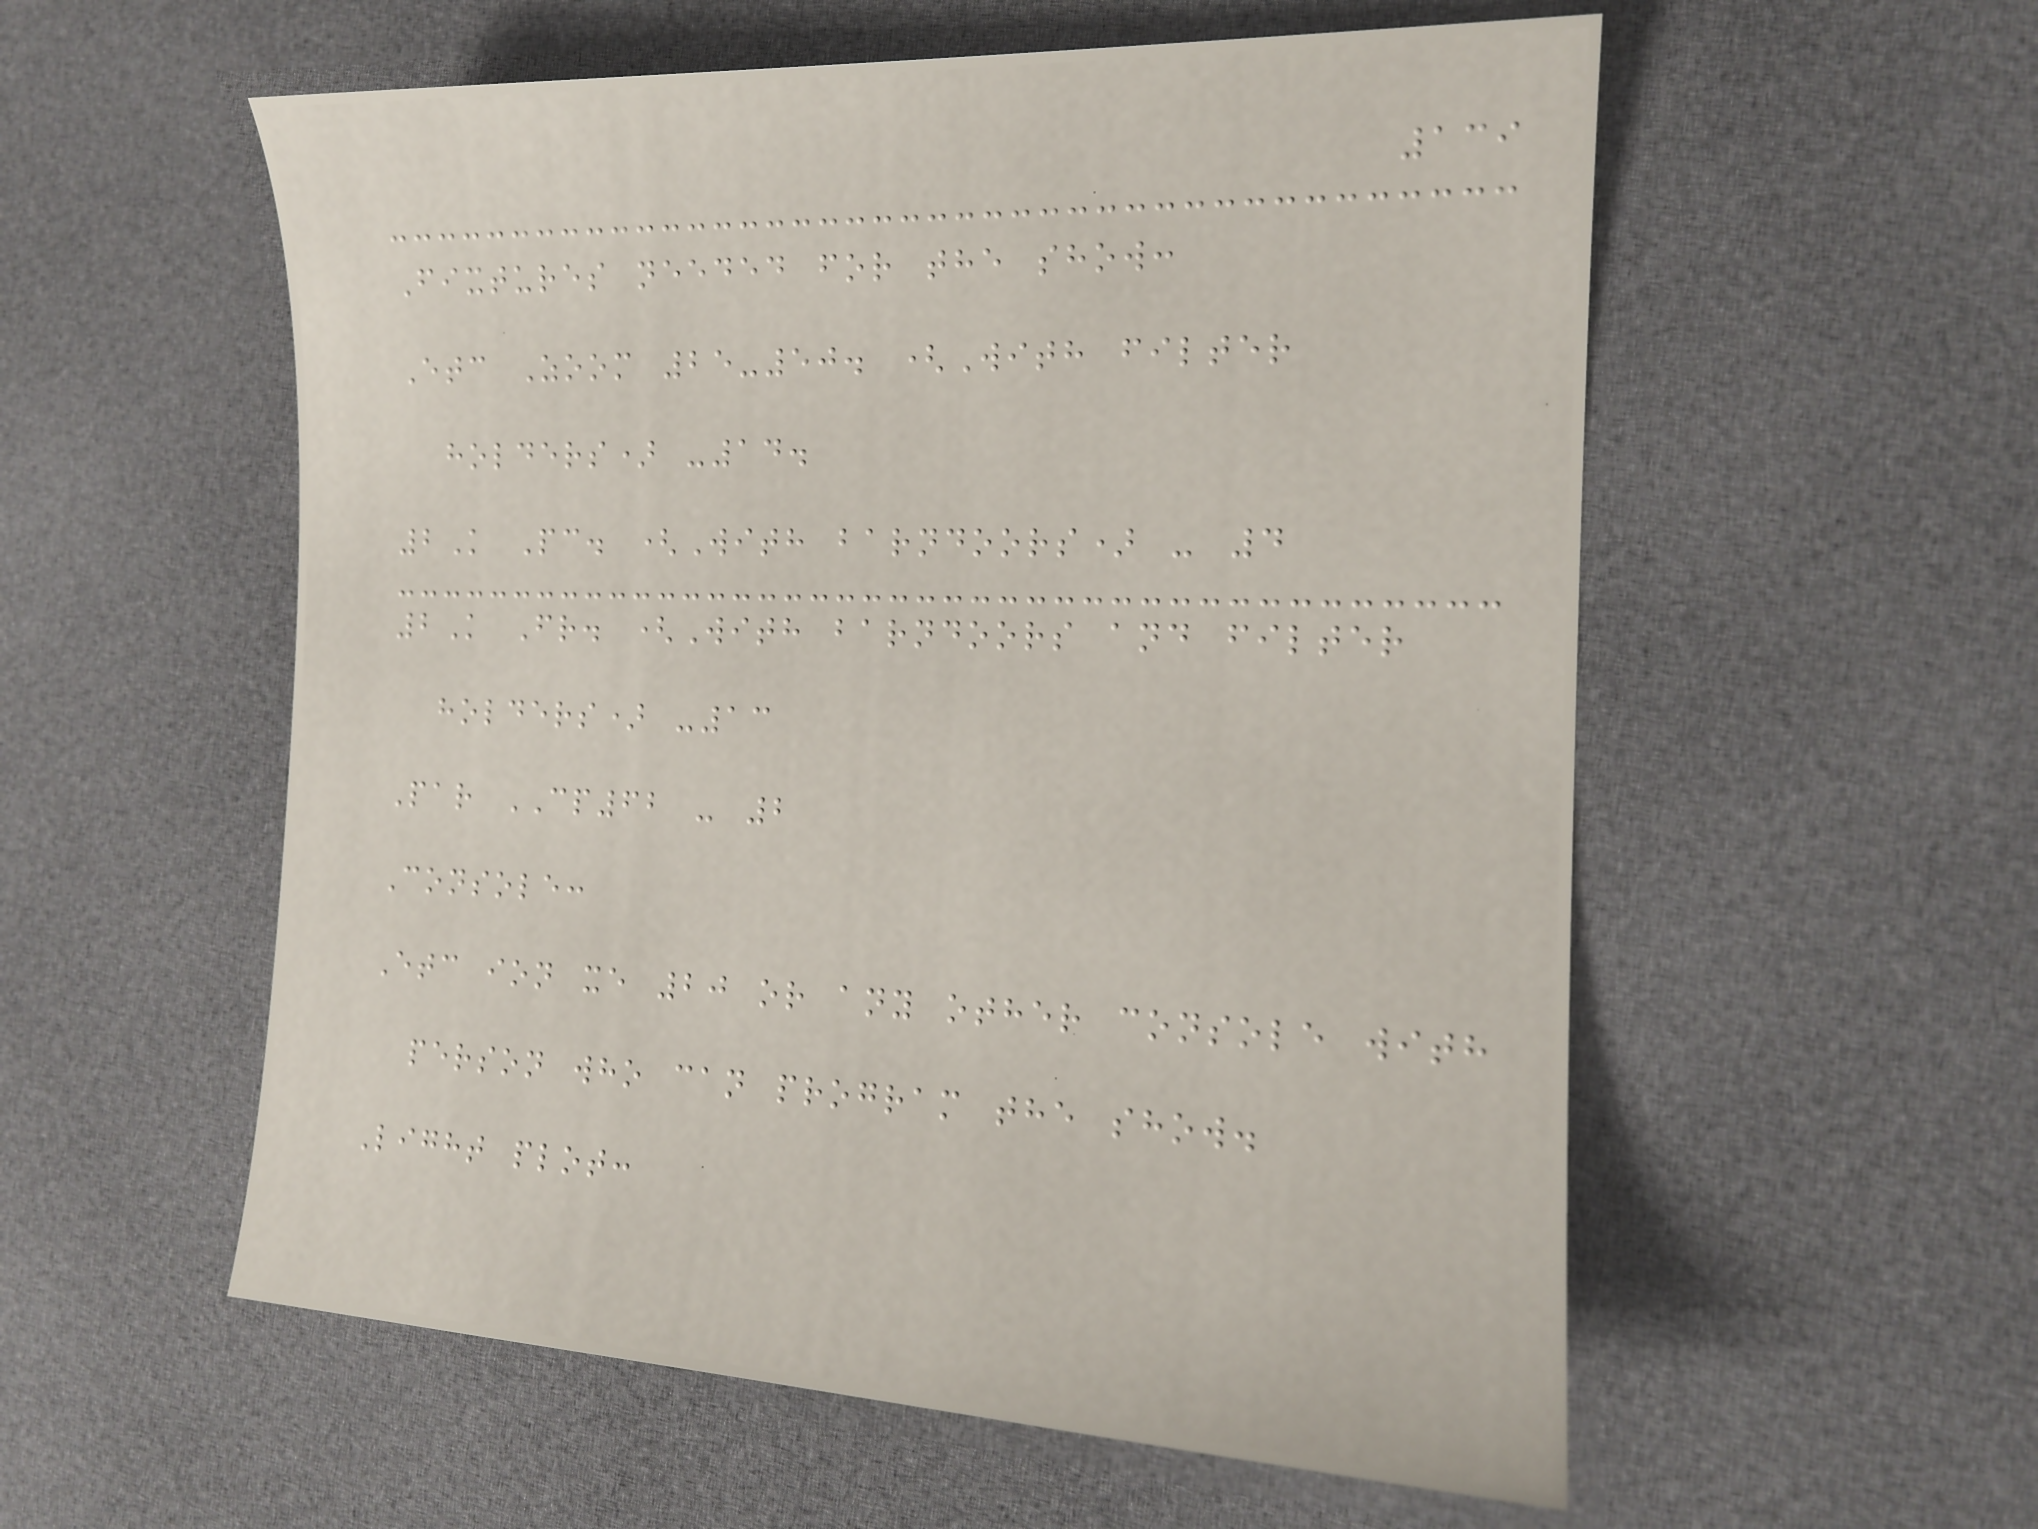139
Fixtures needed for the show:
Etc Zoom 25-50. (With filter
holders) -14.
2K Pc. (With barndoors) - 4
2K Fr. (With barndoors and filter
holders) -13
Par CP62 - 2
Console:
Etc ion xe 20 or any other console with
person who can program the show.
Light plot:
